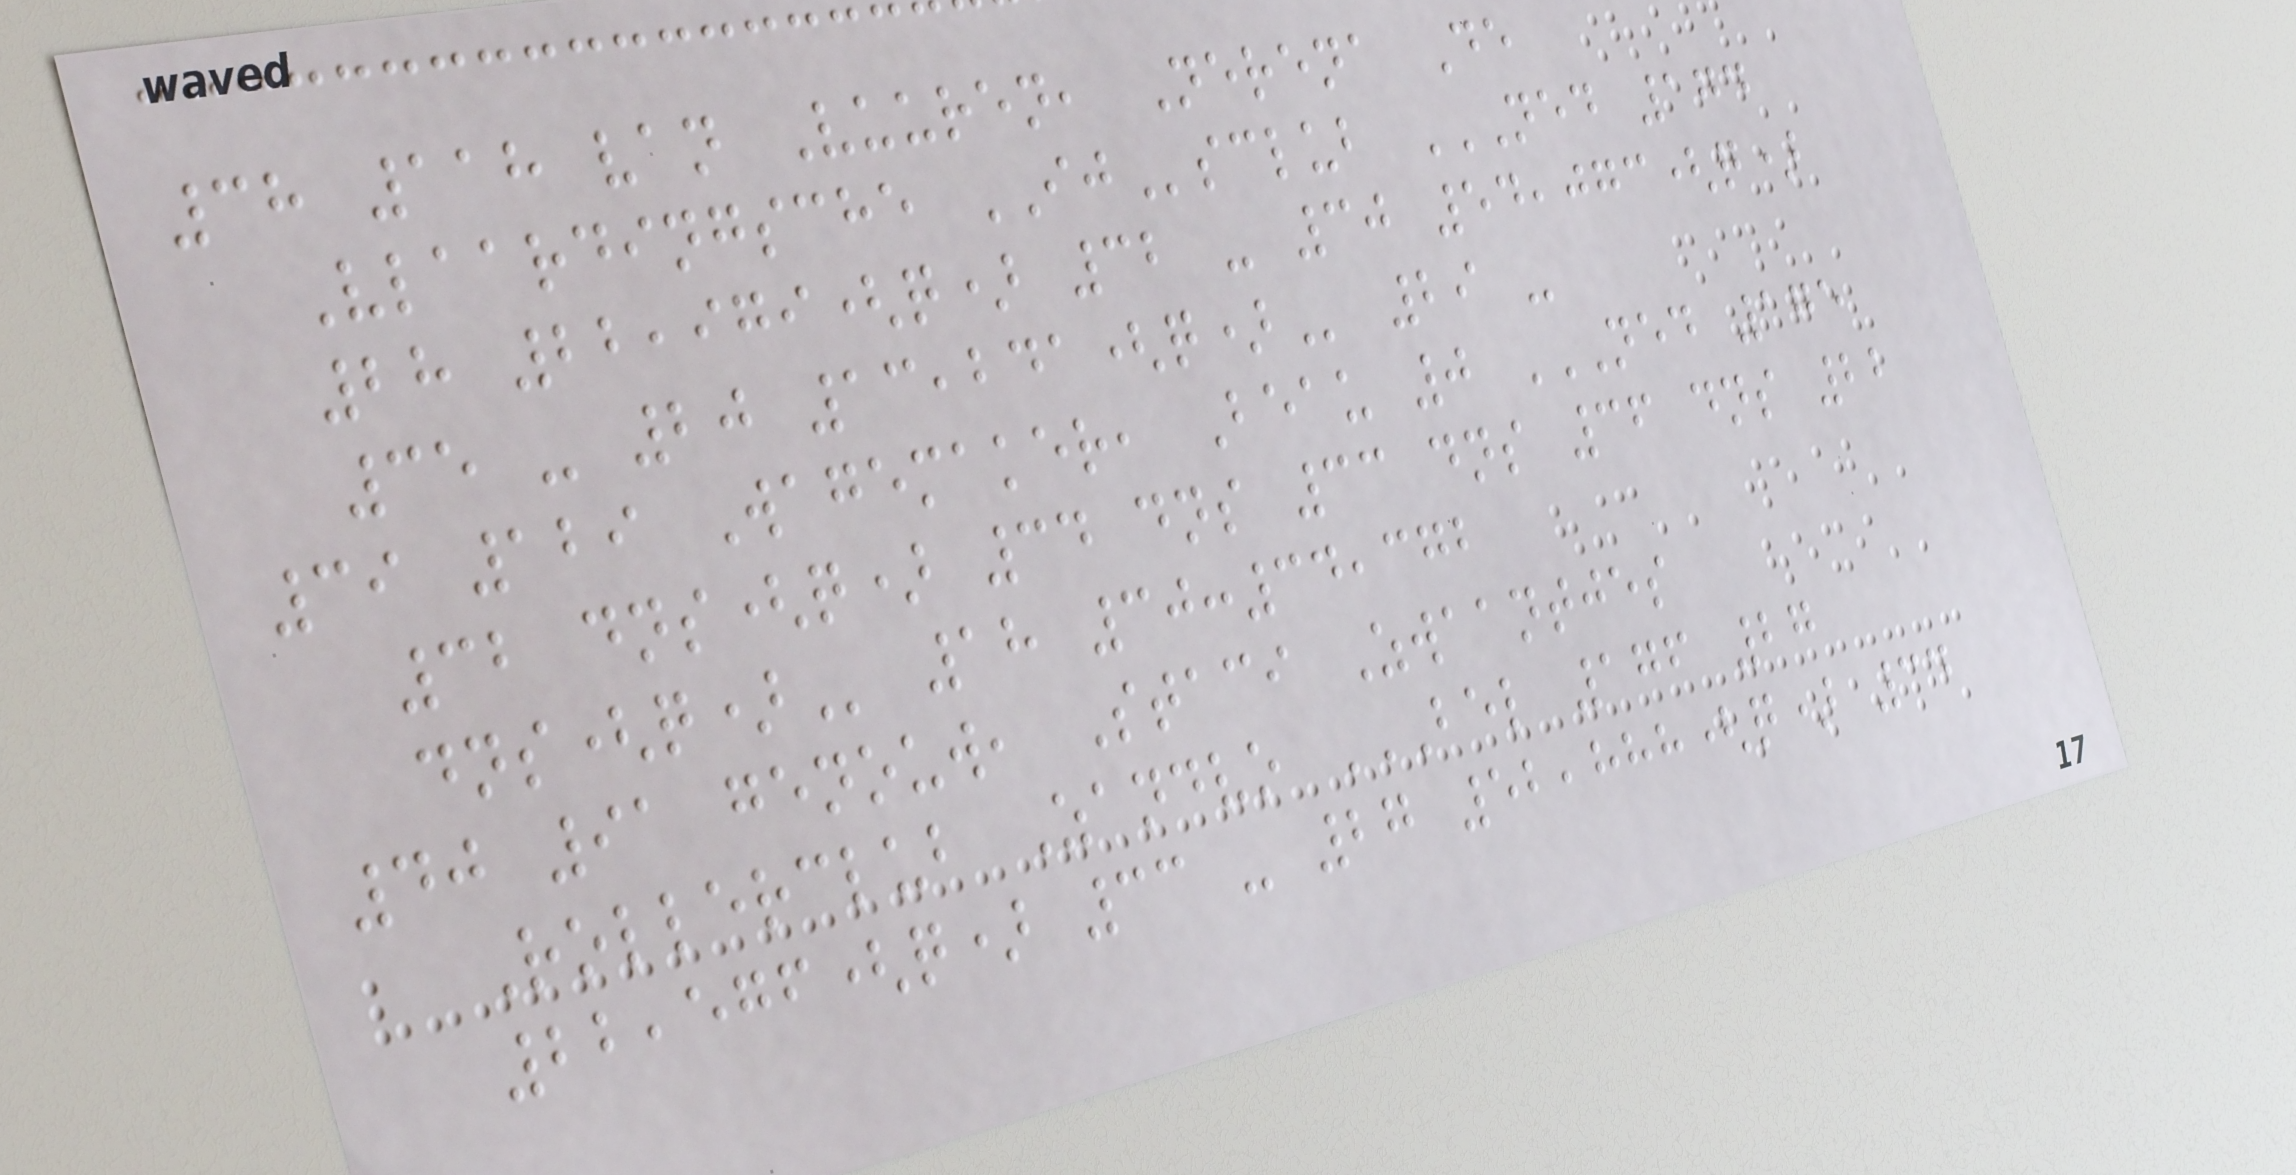38 118 van Vuuren, Nerena De
Vlaardingsche IJsclub NED 174
28 22,979(Q) 32 - 30 54,073(Q)
35 - 20 13,241(Q) 29 -
39 129 Wagemaker, Beau 0 NED 175
32 DNS(Q) 34 DNS 33 DNS 36 DNS 22
DNS(Q) 18 30:34,372
40 91 genouw, Staci Zwaantjes
Rollerclub Zandvo BEL 176 27
22,576(Q) 33 - 27 52,888(Q) 34
